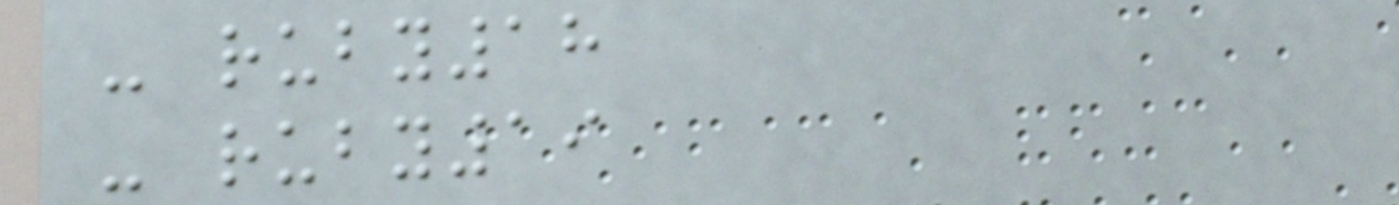- ruby18
- ruby19
